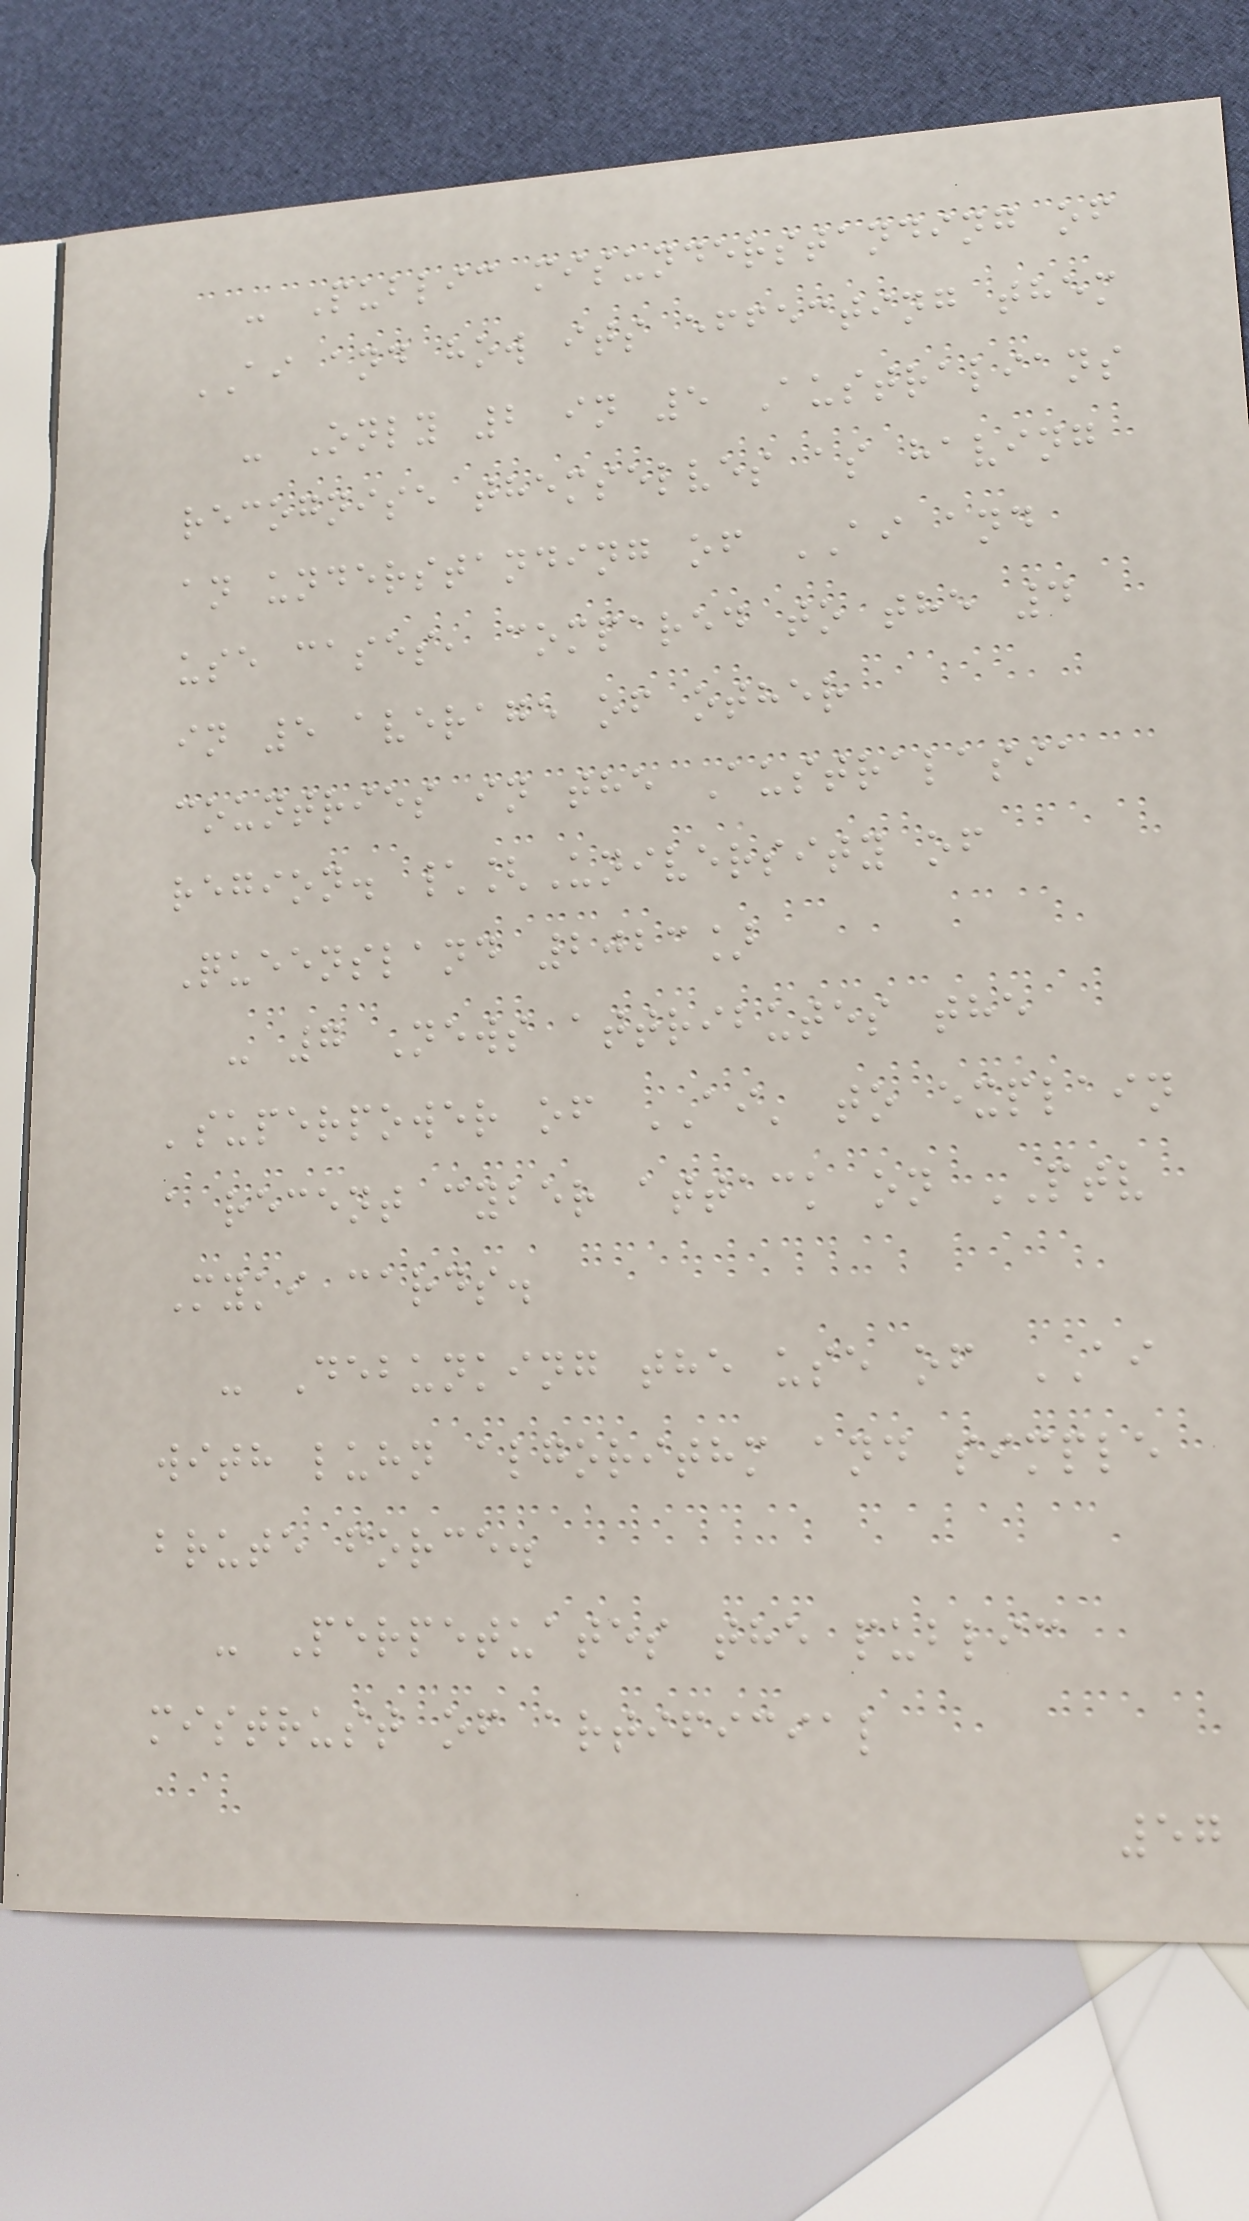- Public misunderstanding of
AI and how its effecting them
- Only 2 in 5 Australians
recognise themselves as having
an understanding of AI and
use cases, compared to the 4
in 5 average of other
countries in the Australasia
region. \[University of
Queensland 2023]
- 7 News attributes the
'superpower of AI' to explain
a recent cyber attack on PTV
Myki cards.
- Debunking the use of AI
with luhn algorithm and simple
brute force.
- Perpetuates the public
mistrust of artificial
57
